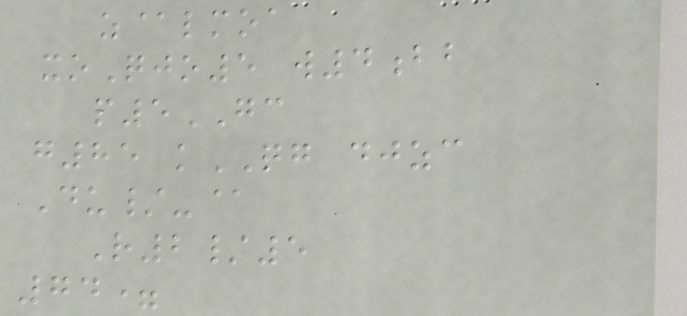z@lmoa
xoQjo5 w4bb
p5GC
g85 kQG djzc
Du/-@
R2/5
74=
